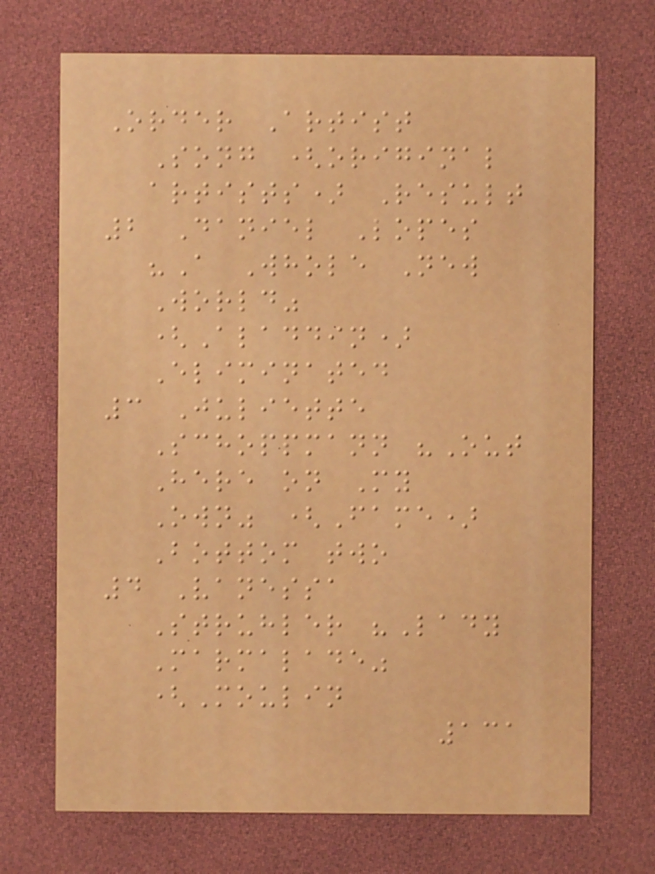Order Artist
Song (original
artists) Result
2 Daniel Lopes
"A Whole New
World"
(Aladdin)
Eliminated
3 Juliette
Schoppmann "Out
Here on My
Own" (Fame)
Bottom two
4 Vanessa
Struhler "Lady
Marmalade"
(Moulin
131
